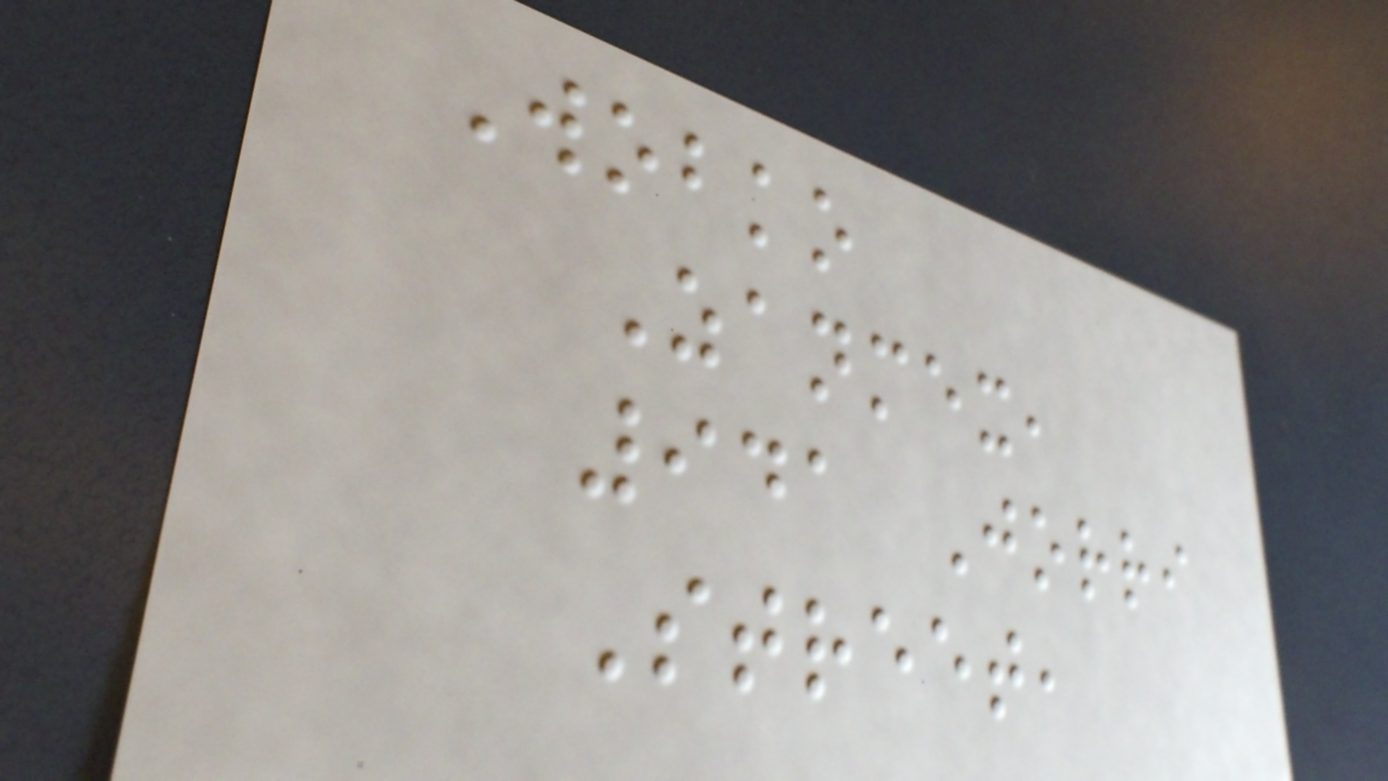Wobko
Zanmex,
941 Jorri
Street,
